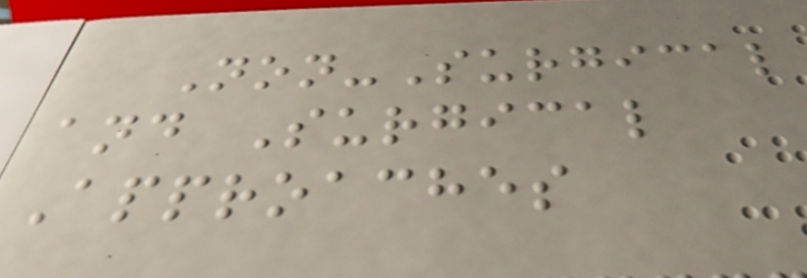Non-Surgical
and Surgical
Approaches
